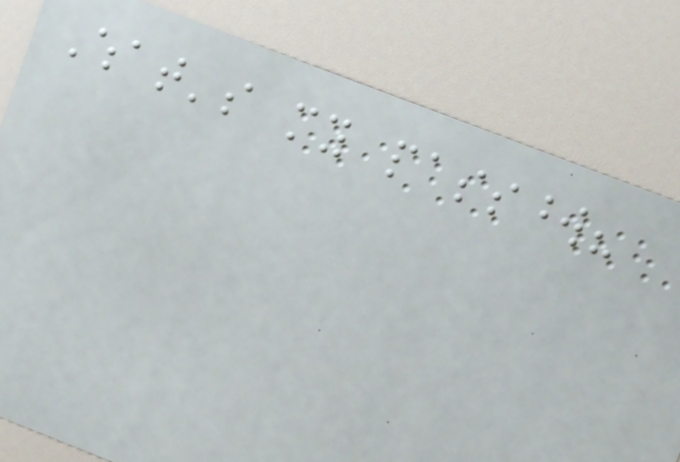What's my password?
